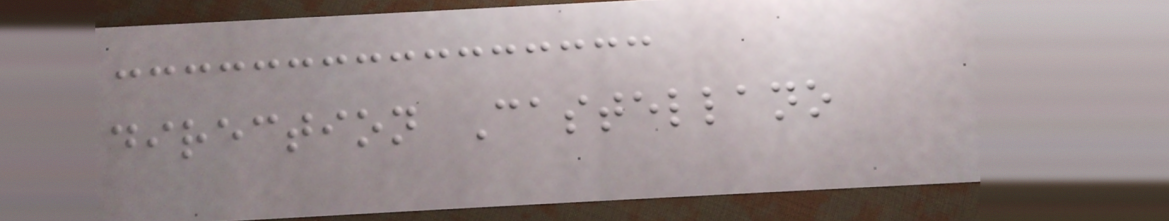direction Castellano
